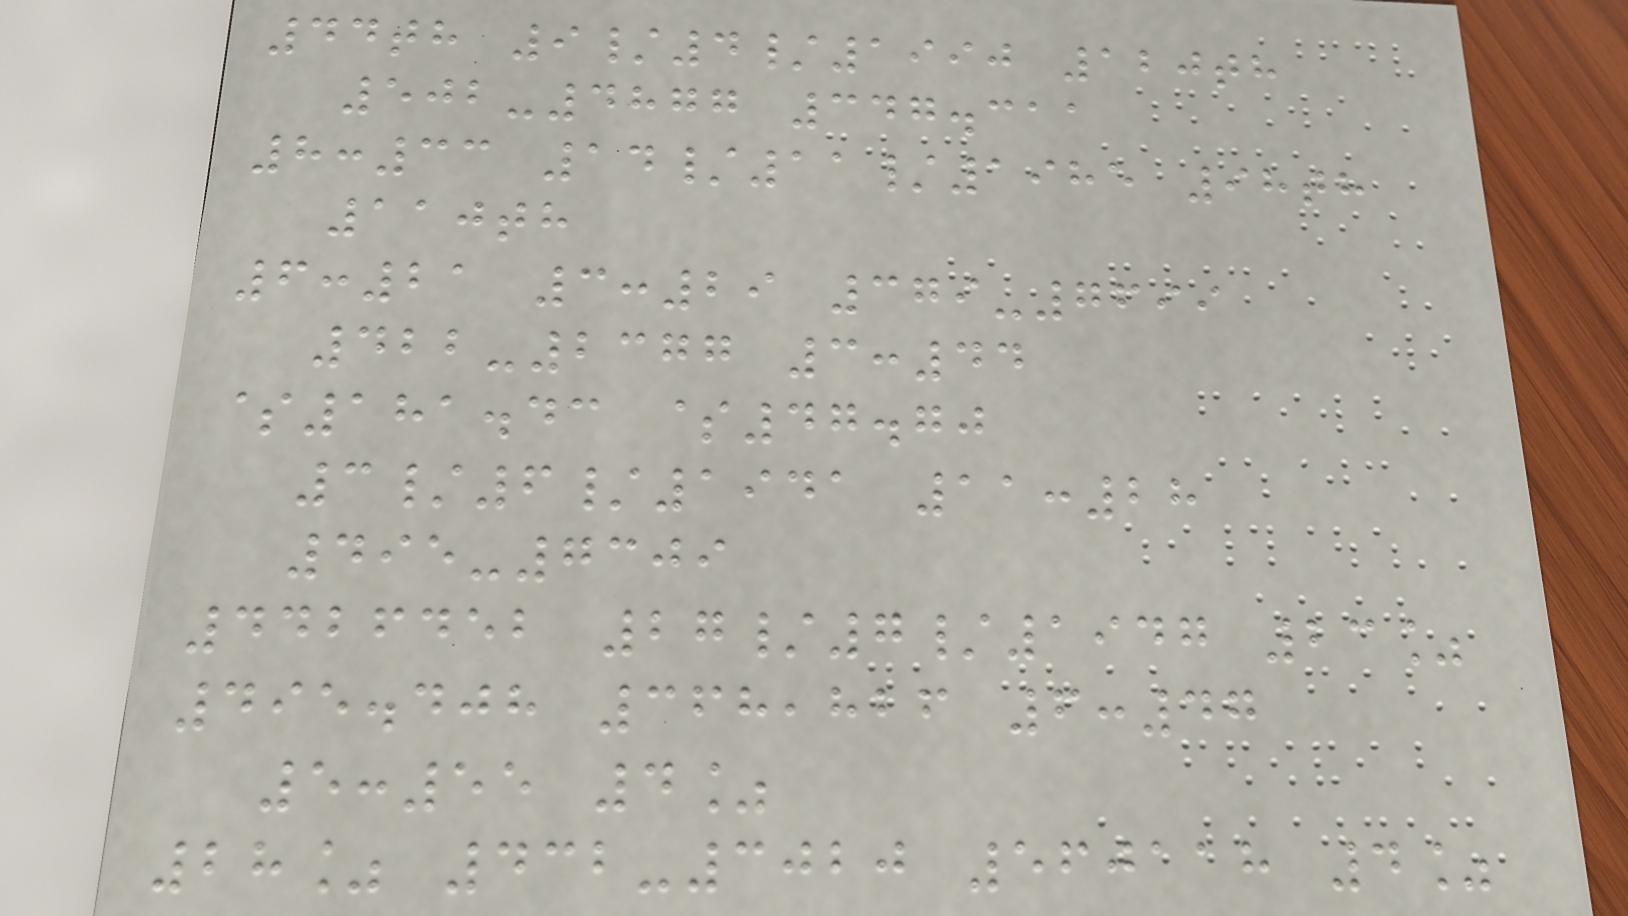44th 9/4/1990 120th
502-4877 347.311
8:33 14/11/1985 98th
110th
6:21 3:29 379-7699
422-2377 3:44
$181.43 $47.70
3/6/1941 11:28
495-7309
4426452 27/7/1947 23%
495.408 368,826 6:47
5:55 4%
28% 432-3020 560118 4%
